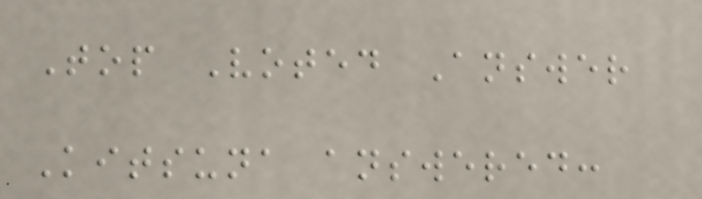Top Voted Answer
Kitsuna answered:
